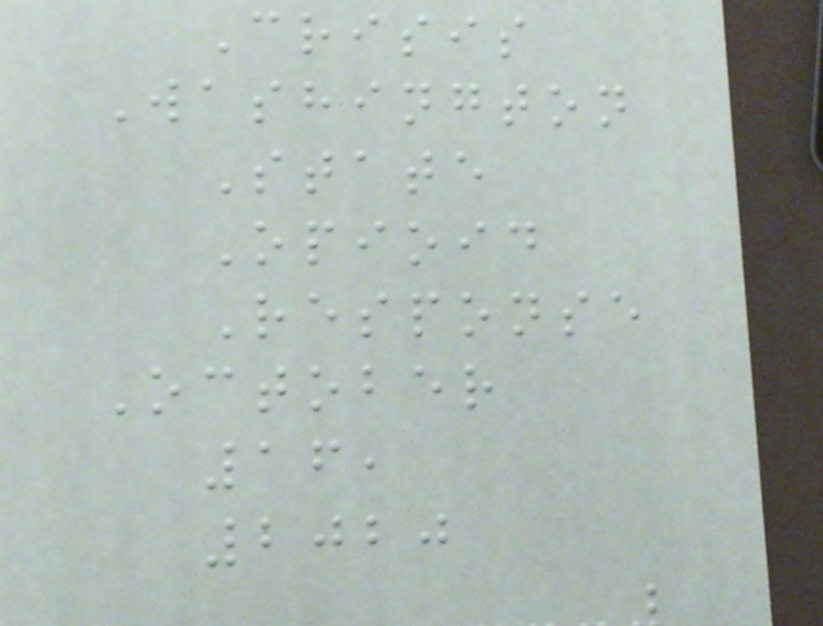Crisis
Washington
State
Opioid
Response
October
16,
2020
